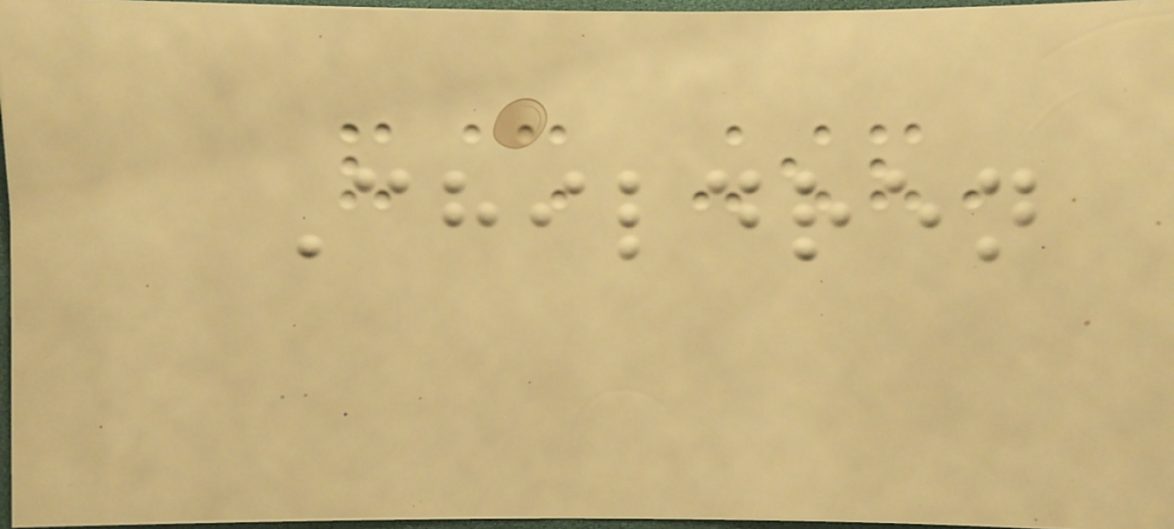Children
